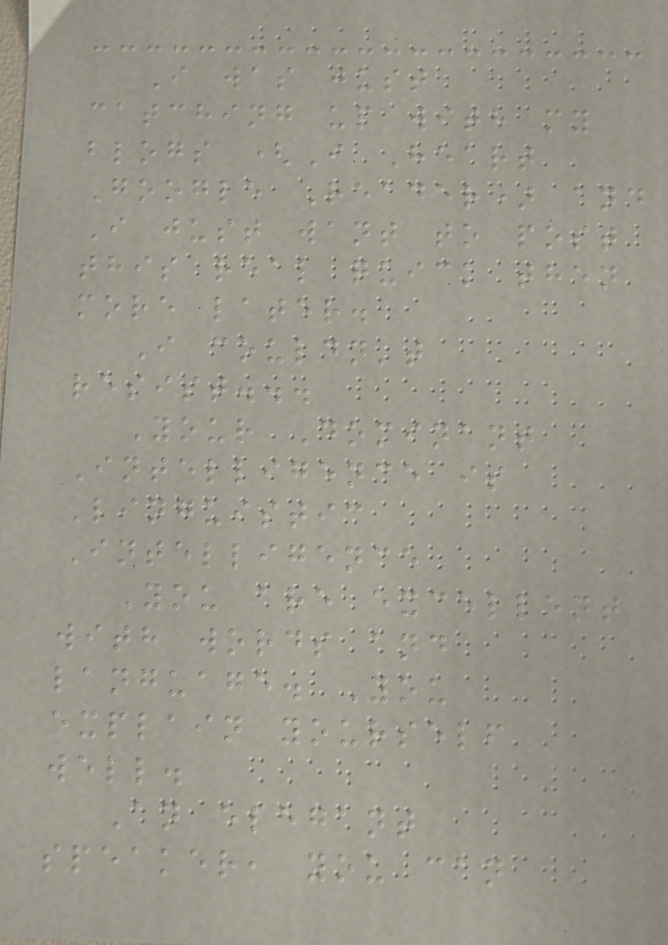I was just
catching up with my
blogs (I Heart
Google Reader) and
I just want to post
this real quick then
more later.
I couldn't
resist...
Your Dominant
Intelligence is
Linguistic
Intelligence
You are excellent
with words and
language. You
explain yourself
well.
An elegant
speaker, you can
